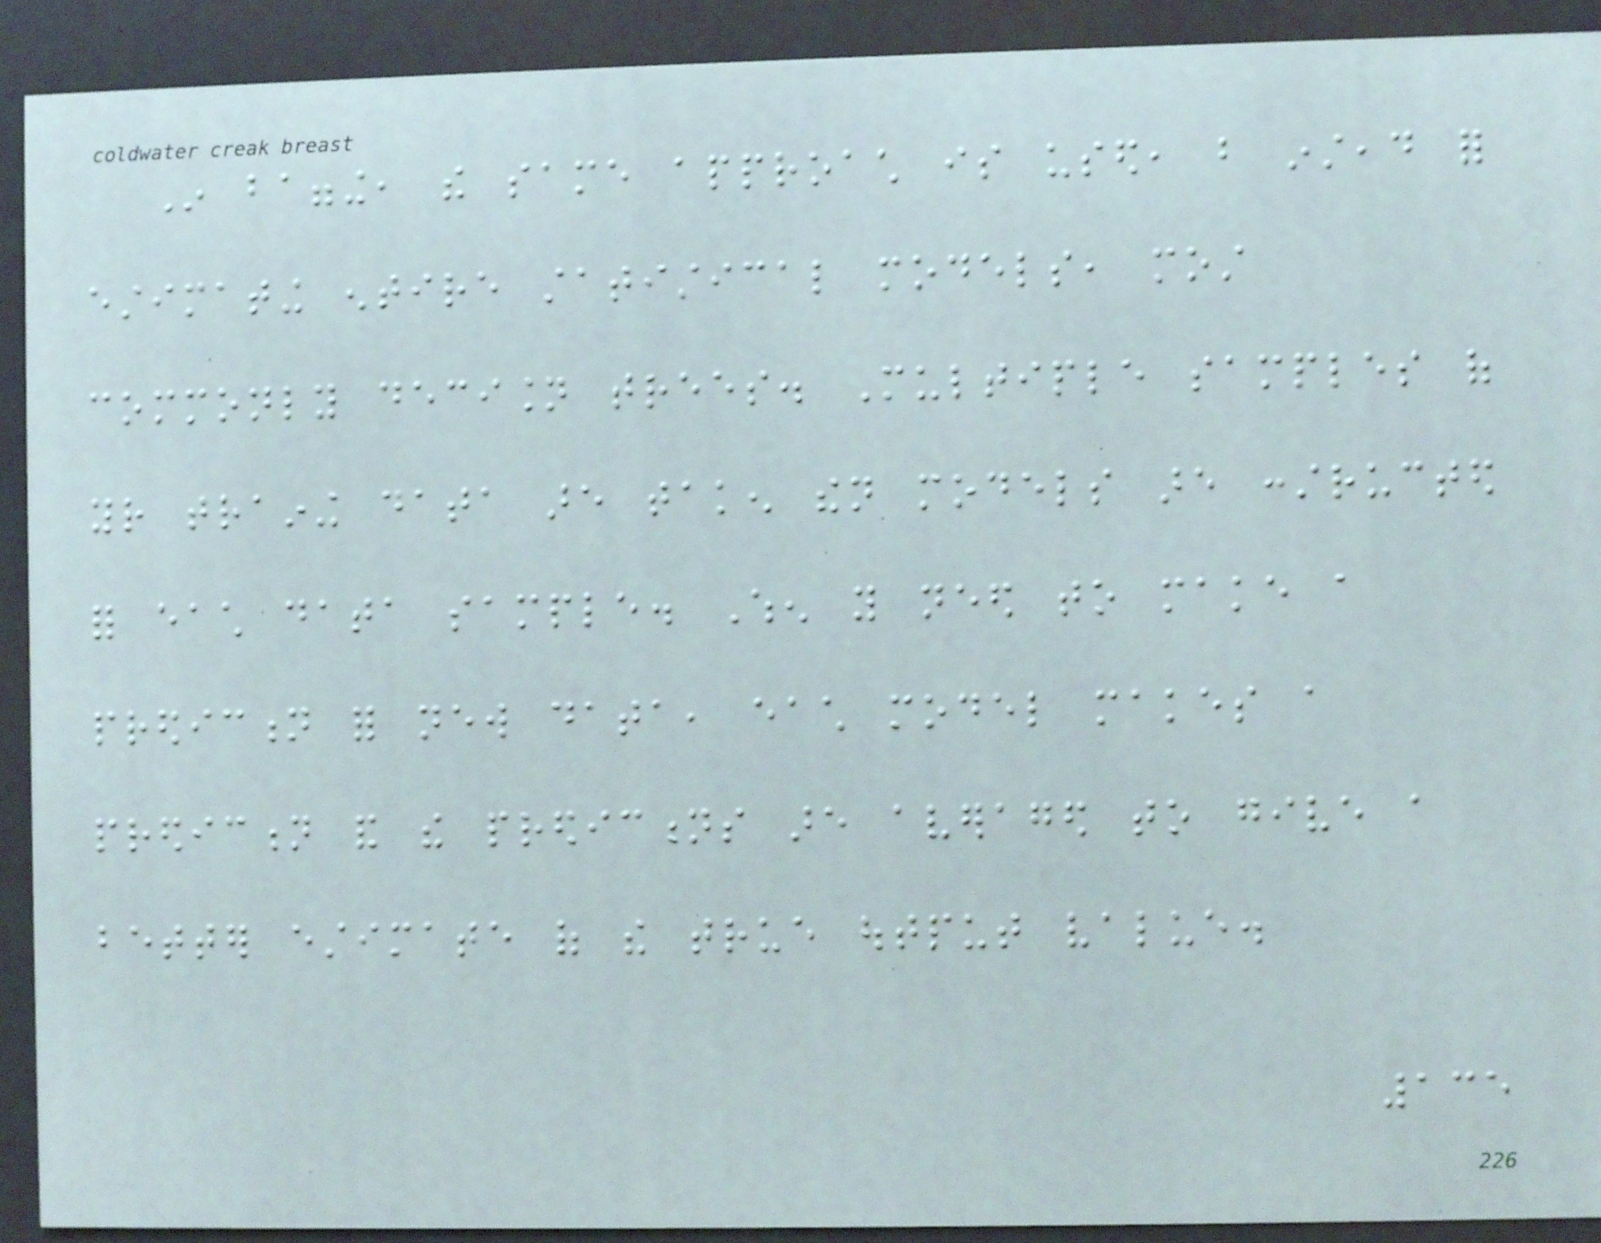In bagging, the same approach is used, but instead for
estimating entire statistical models, most
commonly decision trees. Multiple samples of
your training data are taken then models are constructed
for each data sample. When you need to make a
prediction for new data, each model makes a
prediction and the predictions are averaged to give a
better estimate of the true output value.
135
